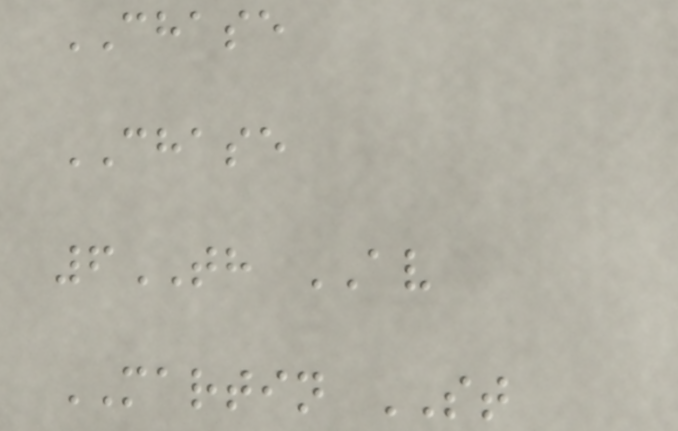CHASE
CHASE
6TH AV
MARTIN ST
